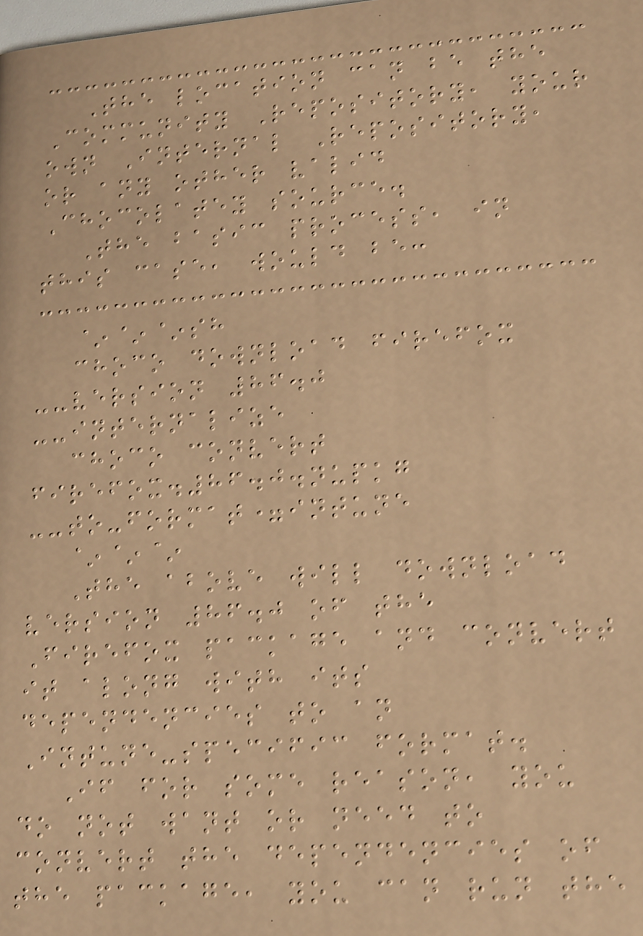The location can be the
Community Repository, your
own Internal Repository,
or any other valid
Chocolatey source.
The basic process, in
this case, would be:
~~~sh
choco download firefox
--version 86.0
--internalize
choco convert
firefox.86.0.nupkg
--to-format=intune
~~~
The above will download
version 86.0 of the
Firefox package and convert
it along with its
dependencies to an
Intune-specific format.
If for some reason, you
do not want or need to
convert the dependencies of
the package, you can run the
